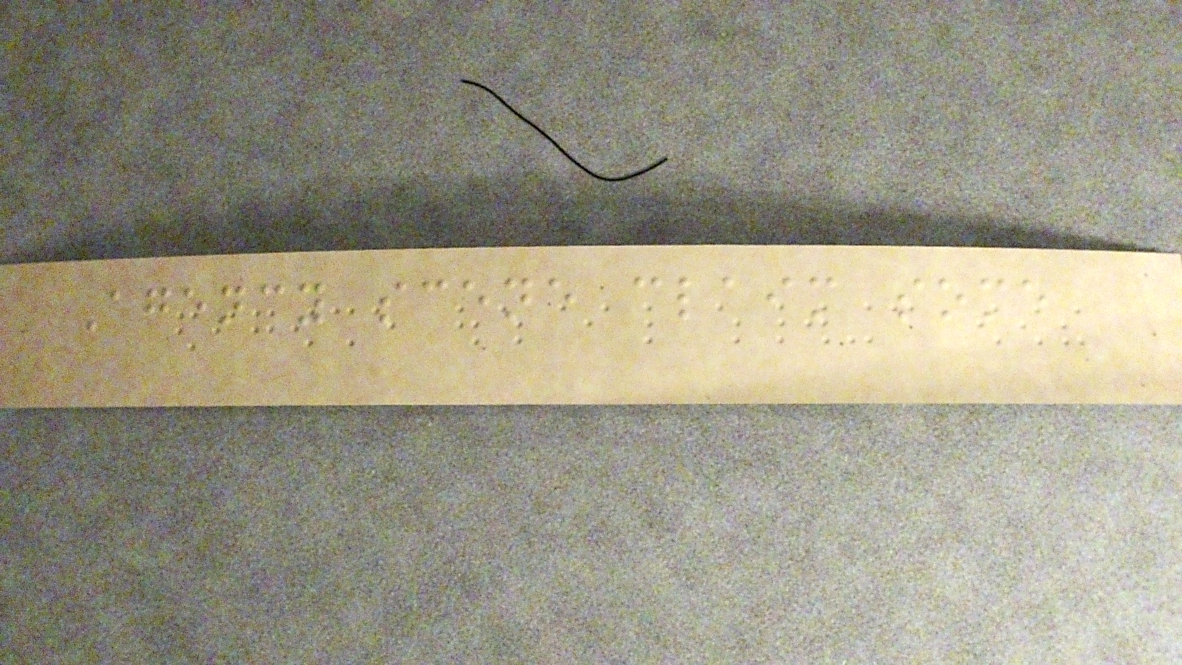Agency scene claim some
